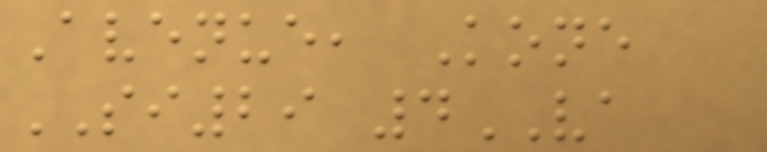Avenue, Kone
SI29 4VA
